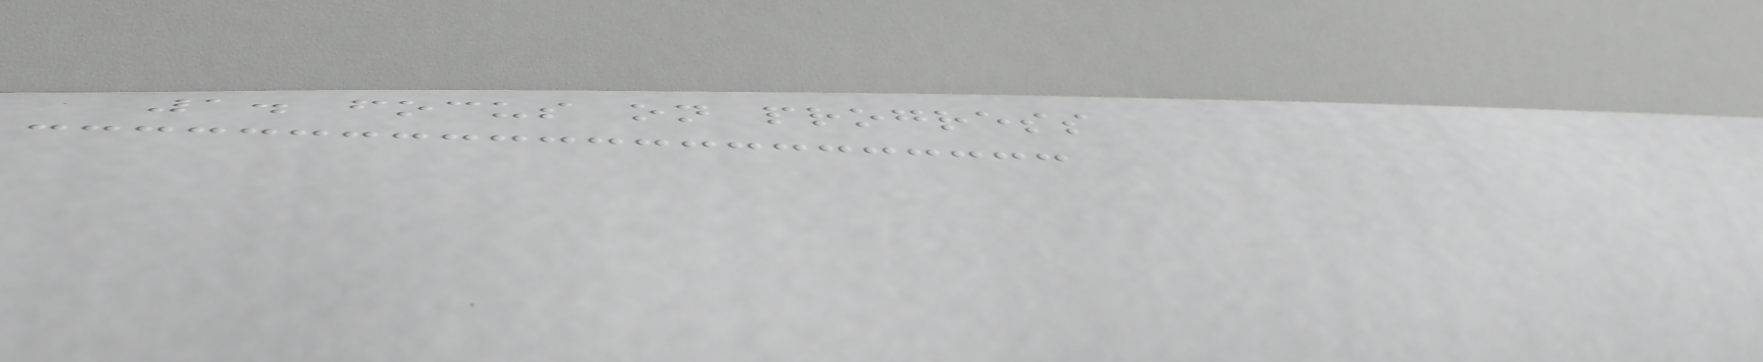1. focus on progress
